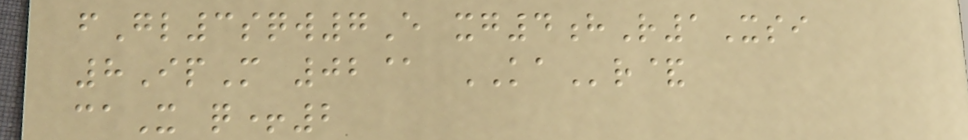fGl3sqw7E xg4hR1Xsi
8IpM 02@ KAr&
caX q+2
